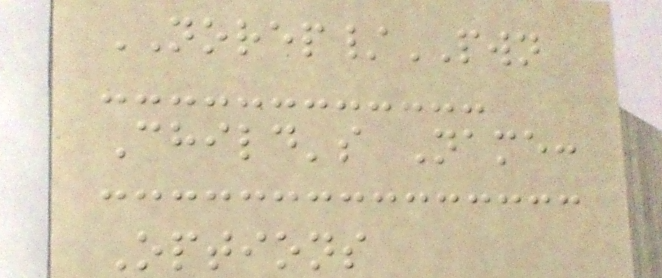NOREP/PWN
Child's Name:
Options
